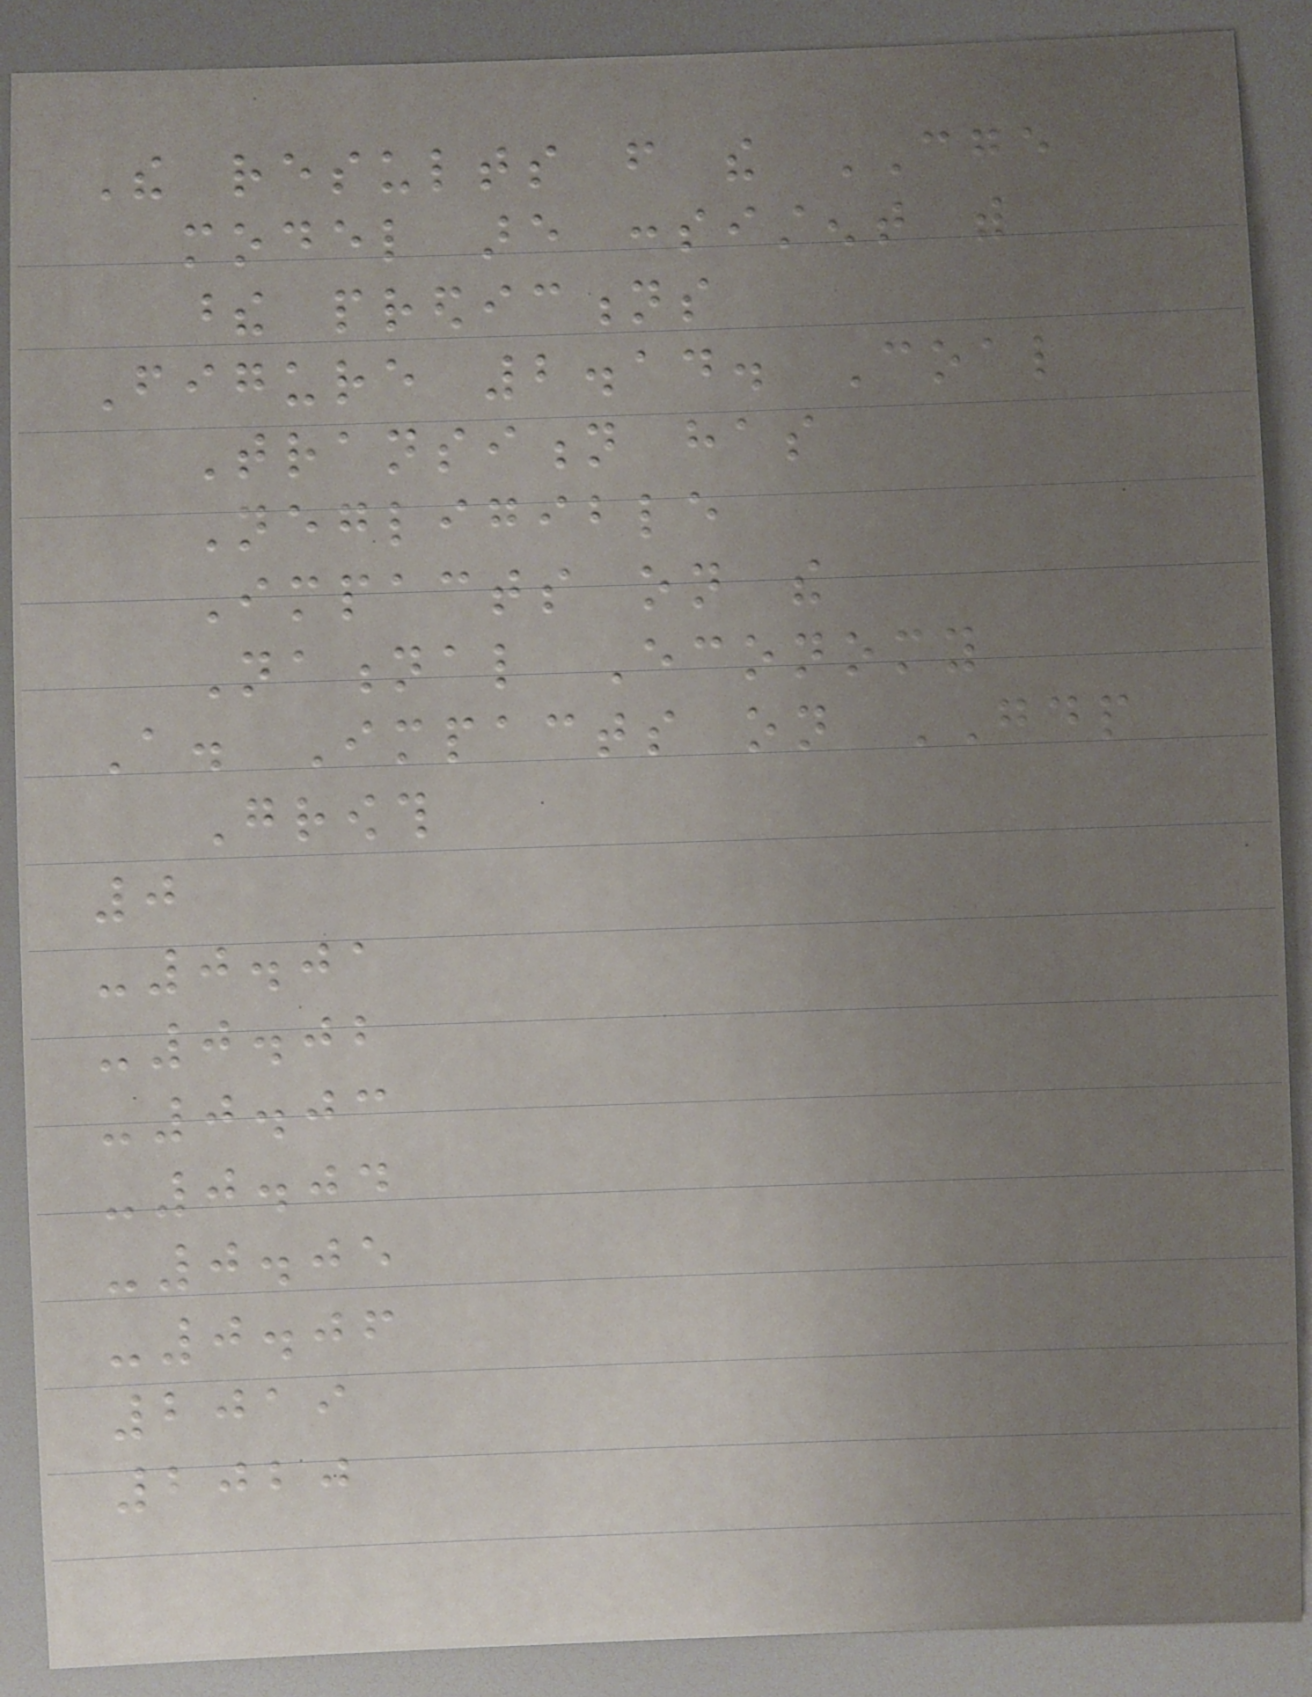The results from the CGE
model are consistent with
these predictions
Figure 2.14. Coal
Transition has
Negligible
Impacts on the
National Economy
A. Impacts on GDP
Growth
0
-0.01
-0.02
-0.03
-0.04
-0.05
-0.06
2019
2020
